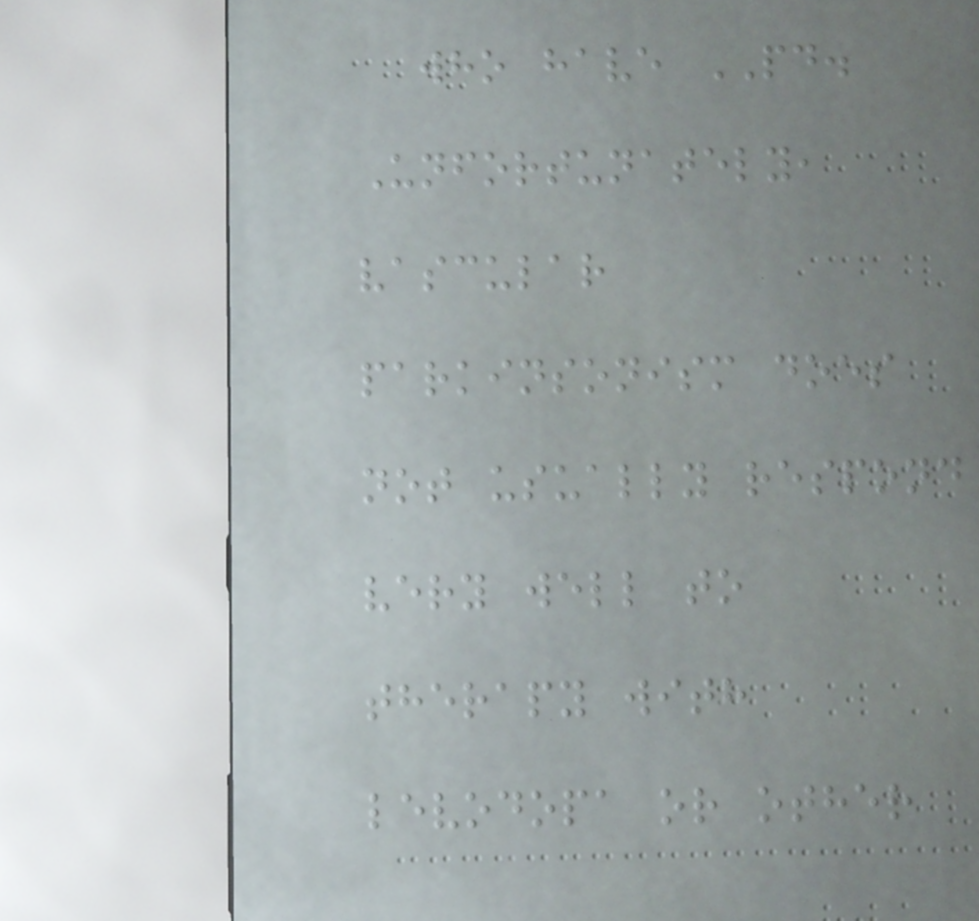who have PD.
Unfortunately,
vascular
parkinsonism does
not usually respond
very well to
therapy with
levodopa or other
